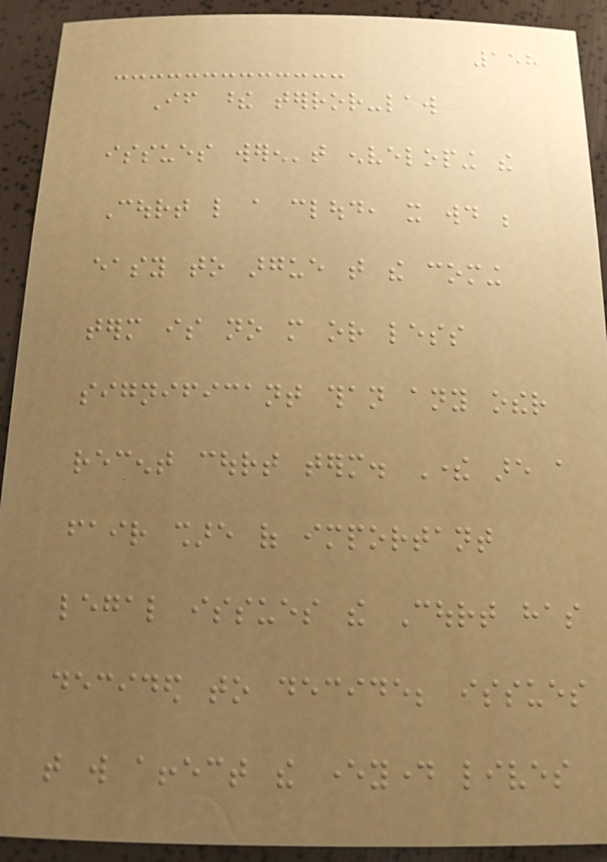158
If these terror-law
issues weren't enveloping the
Court like a cloud, it would be
easy to argue that the coming
term is no more or less
significant than any other
recent court term. There are a
fair share of important
legal issues the Court has
decided to decide; issues
that will affect the everyday lives
